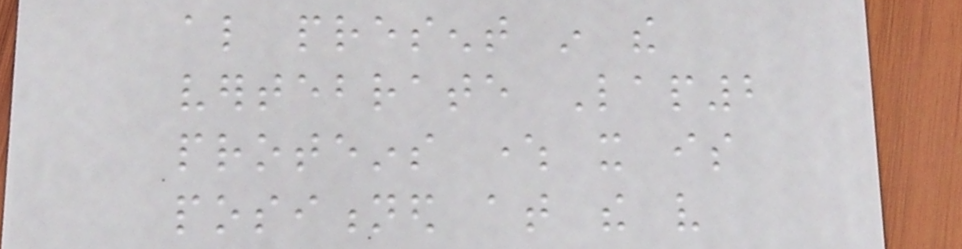also present in the
vertebrate Lap2
proteins where it is
positioned at the very
